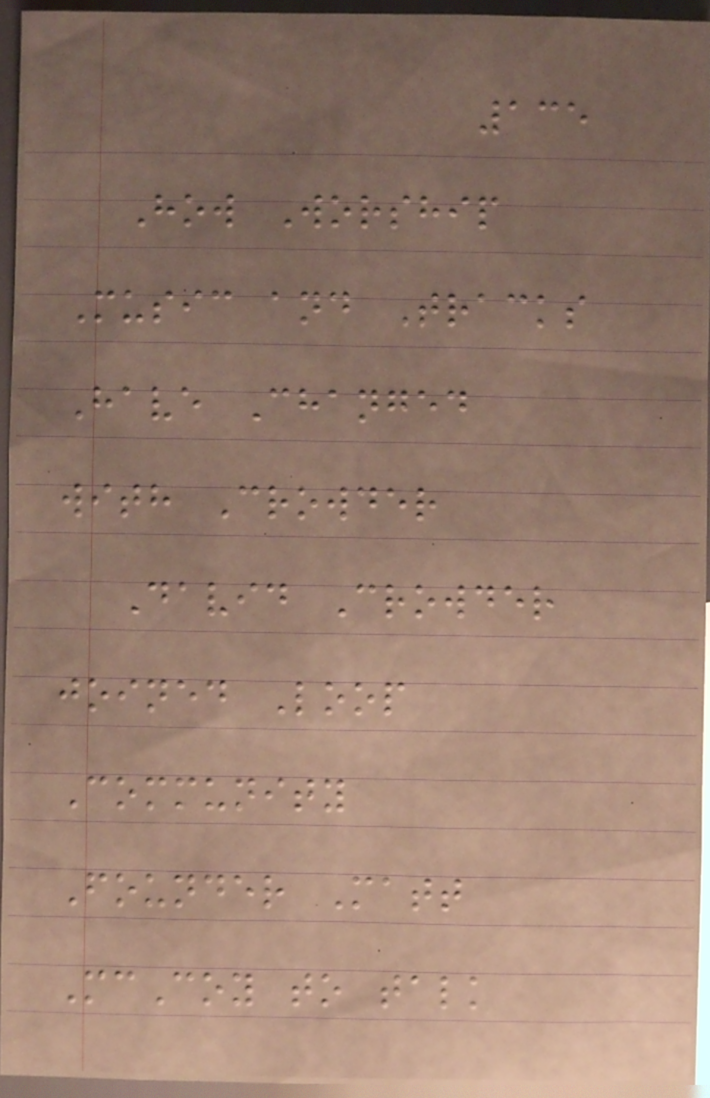135
How Worship
Music and Tracks
Have Changed
with Crowder
David Crowder
joined Loop
Community
Founder Matt
McCoy to talk
